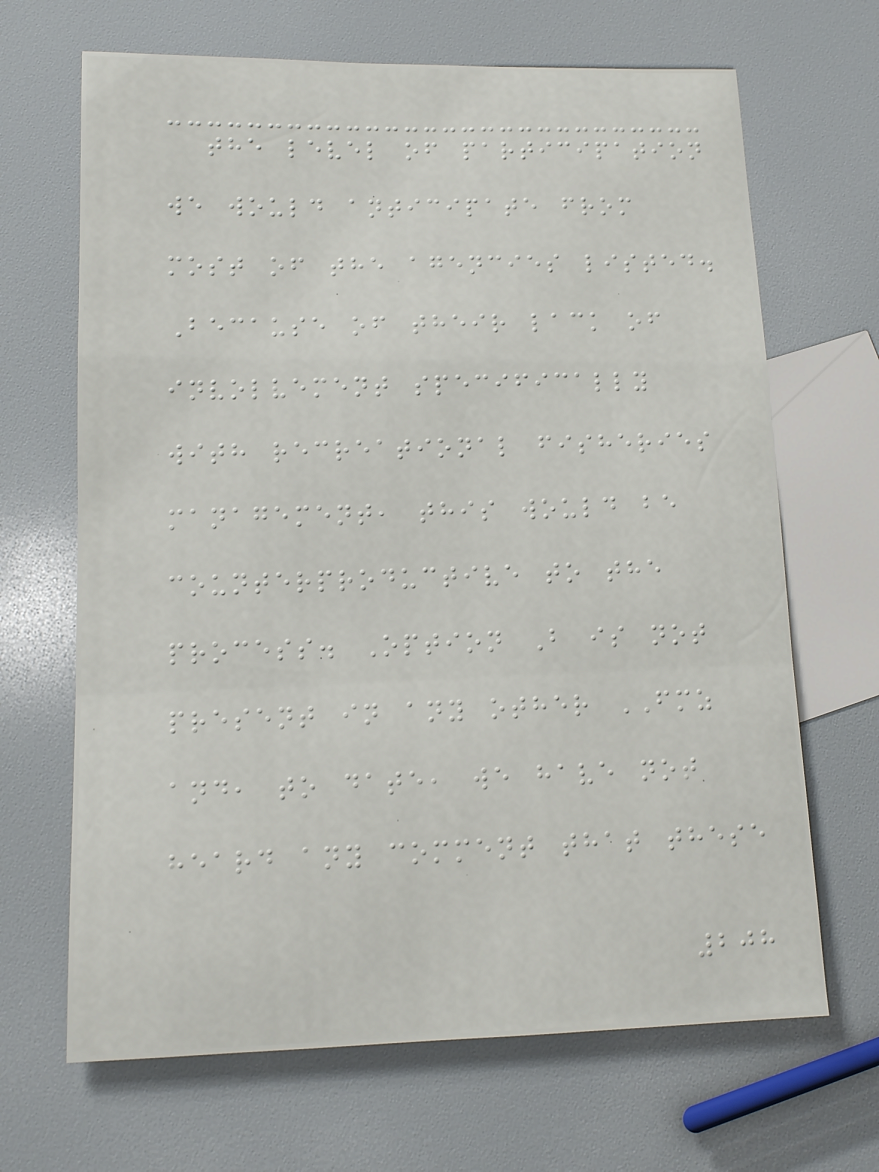the level of participation
we would anticipate from
most of the agencies listed.
Because of their lack of
involvement specifically
with recreational fisheries
management, this would be
counterproductive to the
process. Option B is not
present in any other FMZ
and, to date, we have not
heard any comment that these
208
